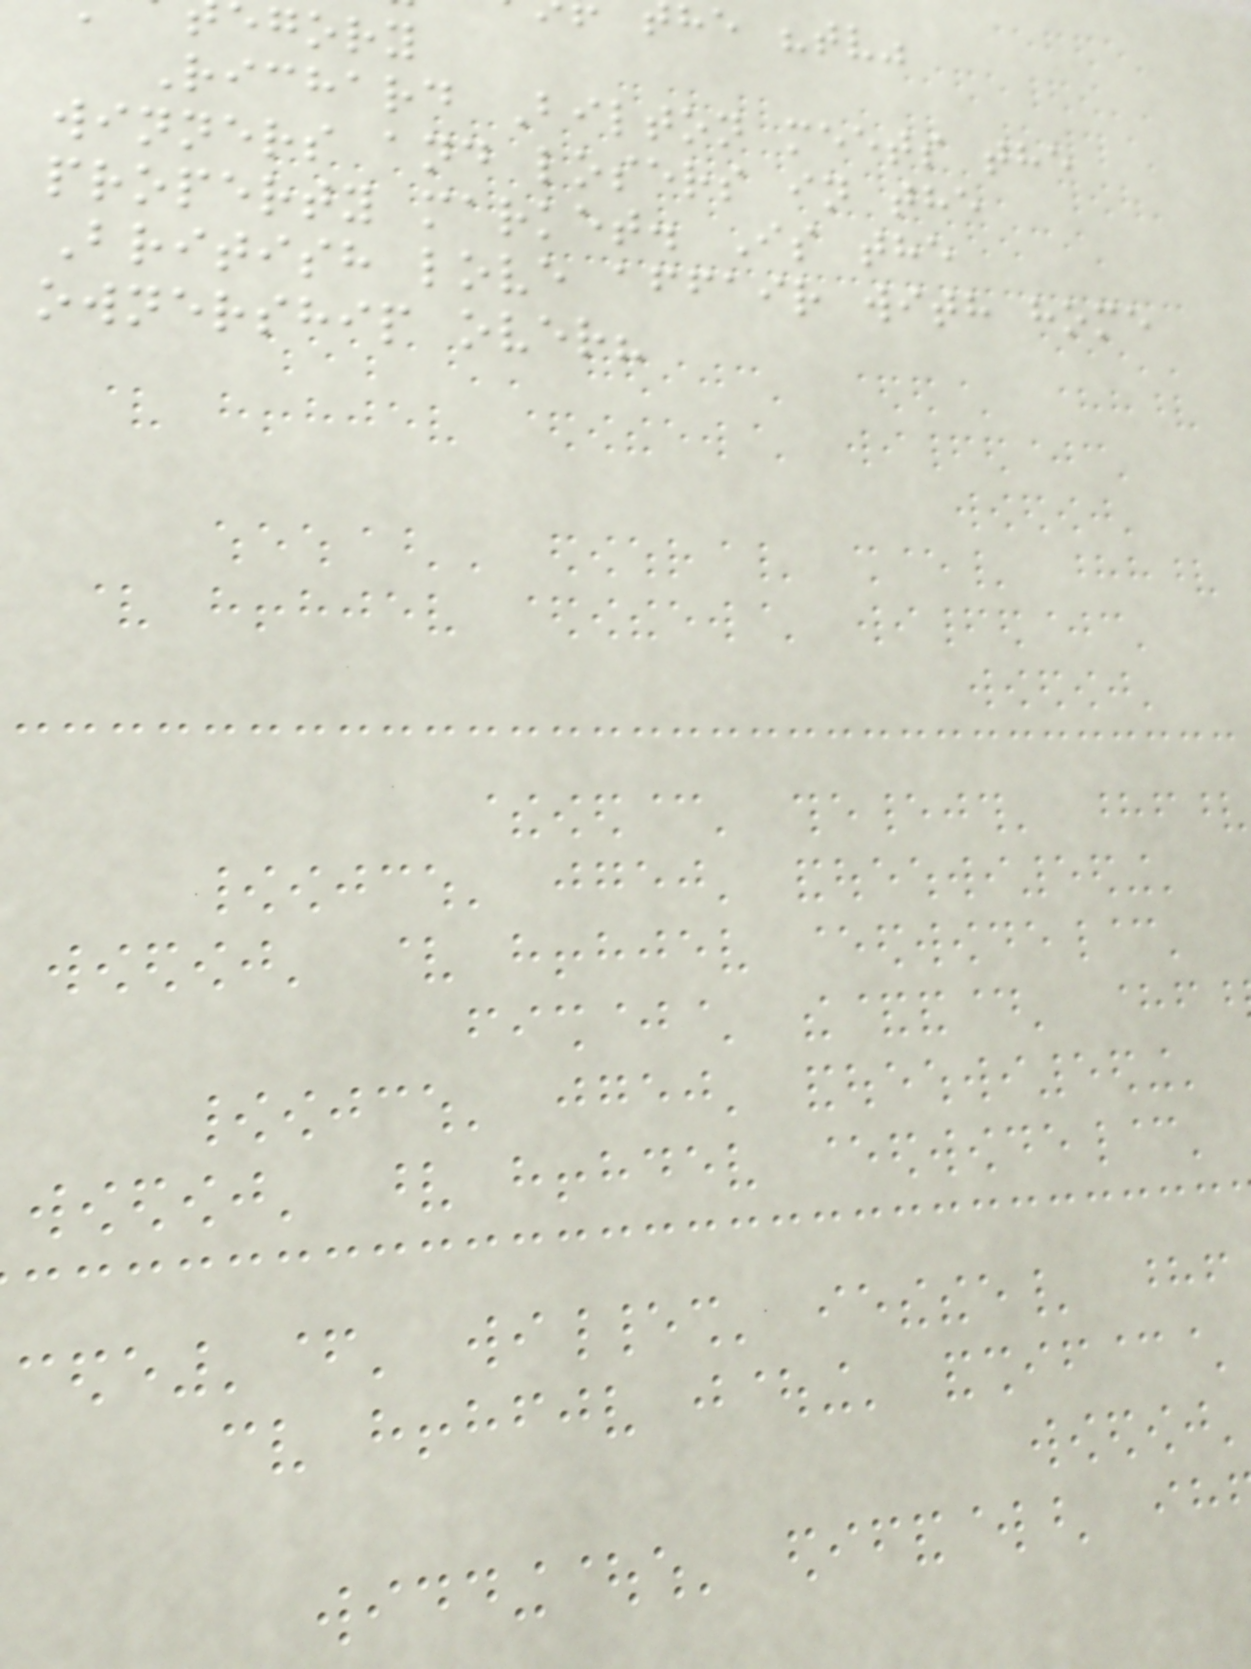he "tv"
gory
Richard Bilton meets the
winners and losers in the
property market. Is the
British love affair with home
ownership over?
